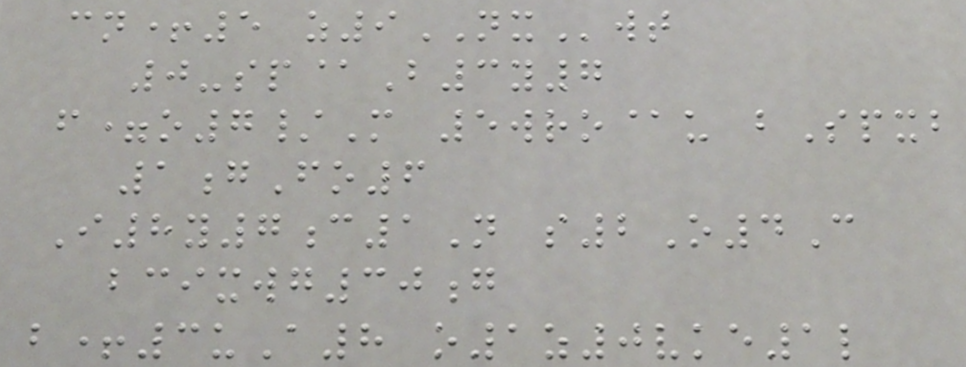cn+5 z9NXwt
0-sp@B3y7
f=o7/M 5wro@u bSpxb
1gFo6
I8y7c1N s2O4C
bcixwg30g
b+3uA8 o1z0vke1l
